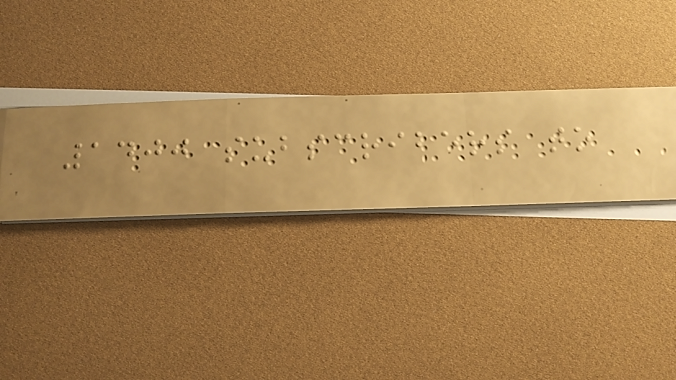1400 subscribers to
